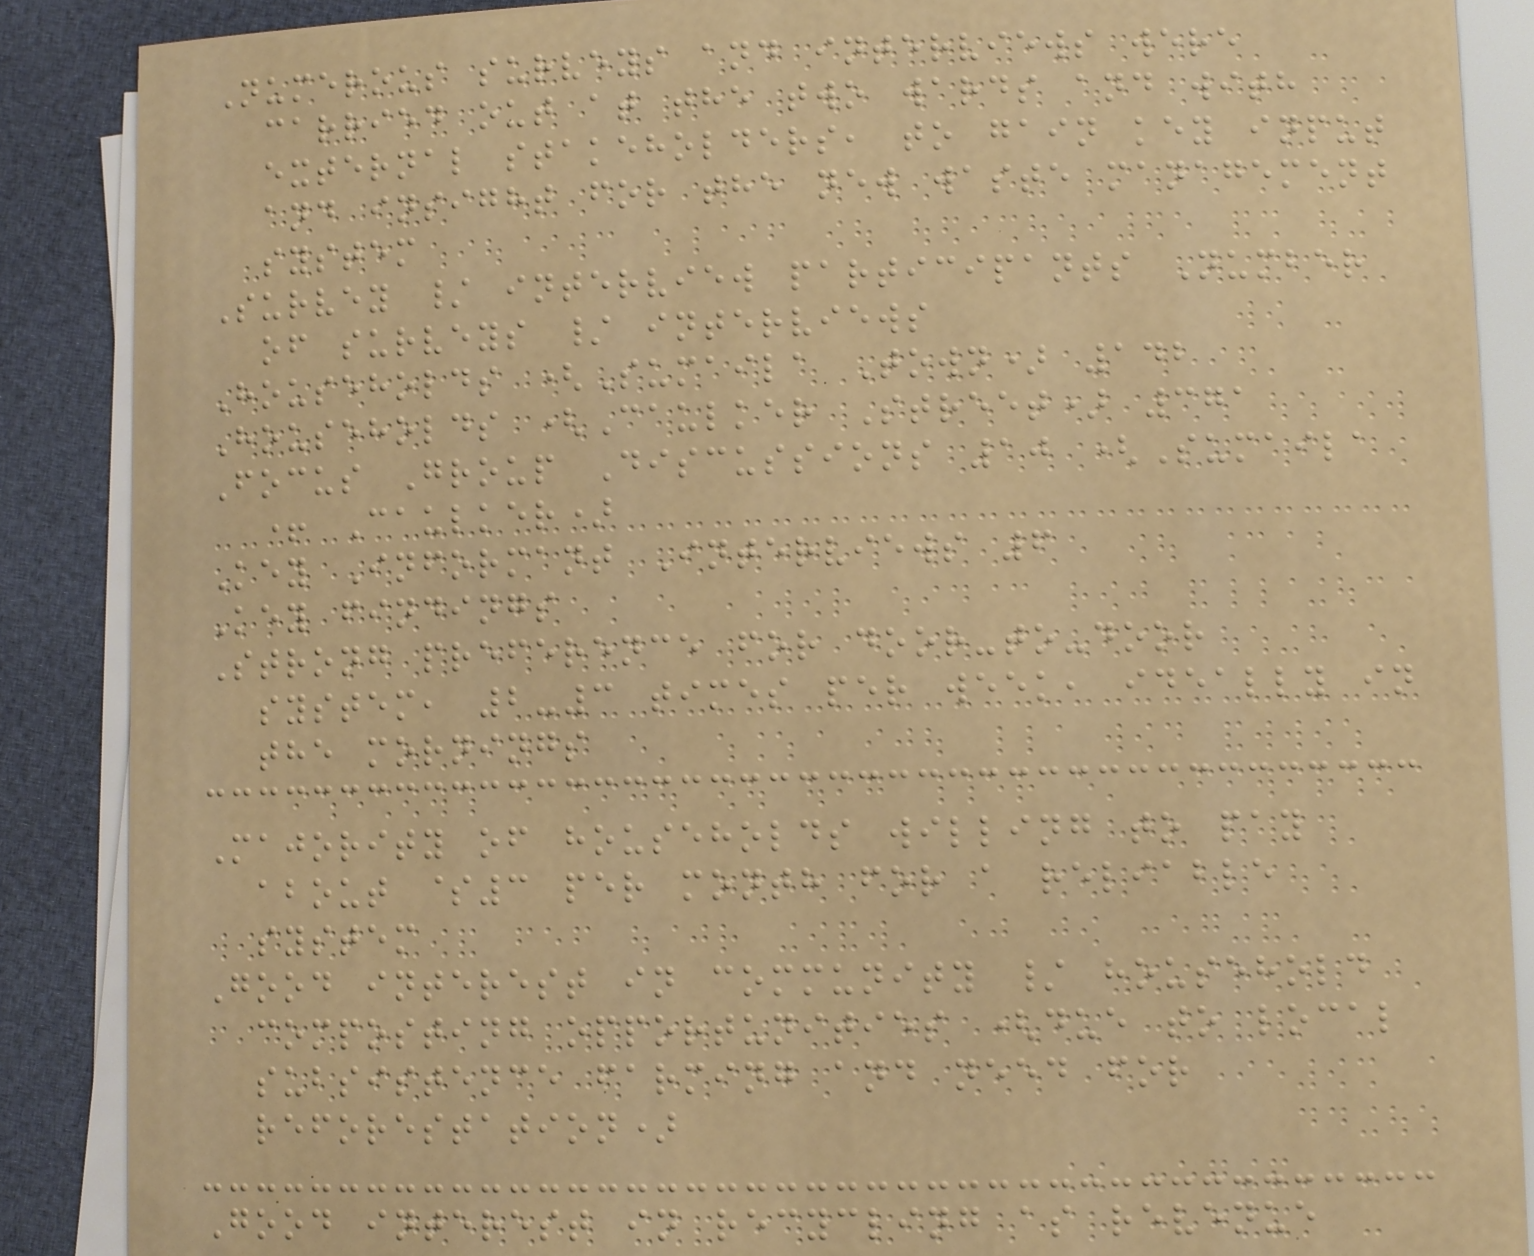Numerous surveys and interviews were
carried out at the two wards and with
external stakeholders, to gain key input
and insight for the new waste management
system
Survey / interview participants Number
of surveys / interviews
Households (Sumaila Town) 142
Households (Caulker Street) 371
Focus Group Discussions 10 (Sumaila
+ Caulker)
Key Informant Interviews 6
Key findings
Strong preference for door-to-door
system, 2-3 times per week, ideally in
the mornings
Majority of households willing to pay
about $3 per month for a reliable
system
Good interest in community / household
composting opportunities (due to local
subsistence farming and need for
reforestation)
Good interest in recycling as revenue
